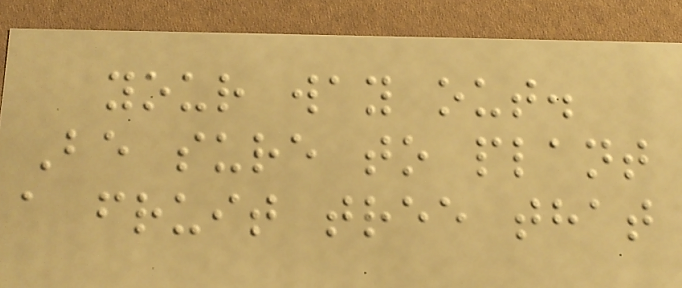your way out.
Be sure to plant
a fruit tree that
